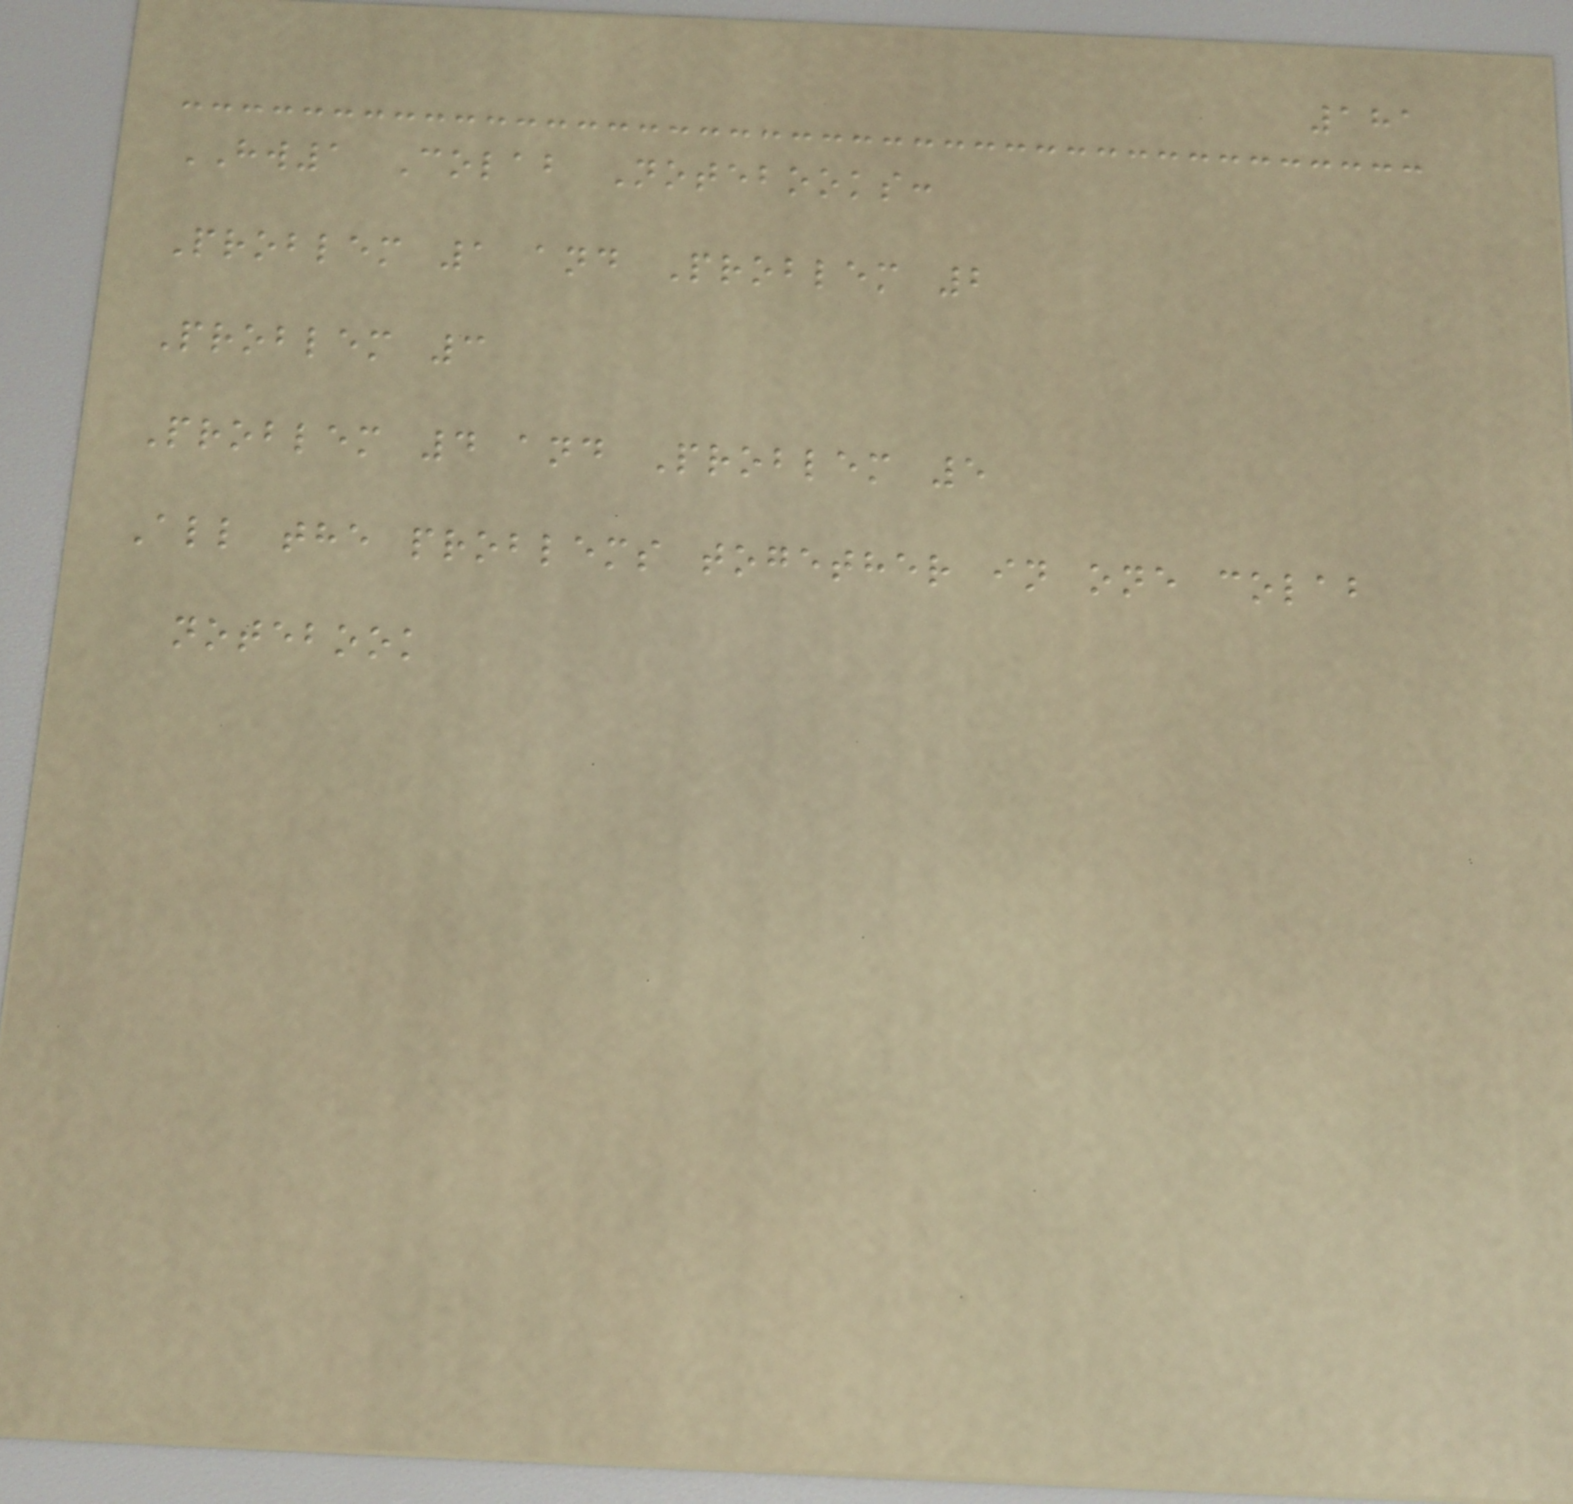181
HW1 Colab Notebooks:
Problem 1 and Problem 2
Problem 3
Problem 4 and Problem 5
All the problems together in one colab
notebook
